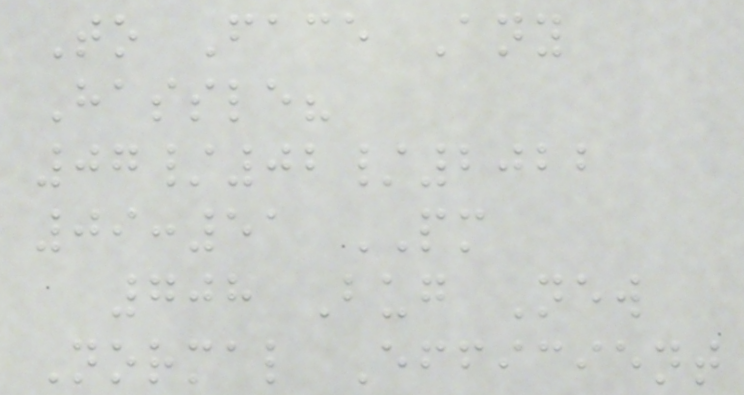To Face Any
Hassle?
07/02/2022
09:51 PM
708 Bug New
Normal Efficient
